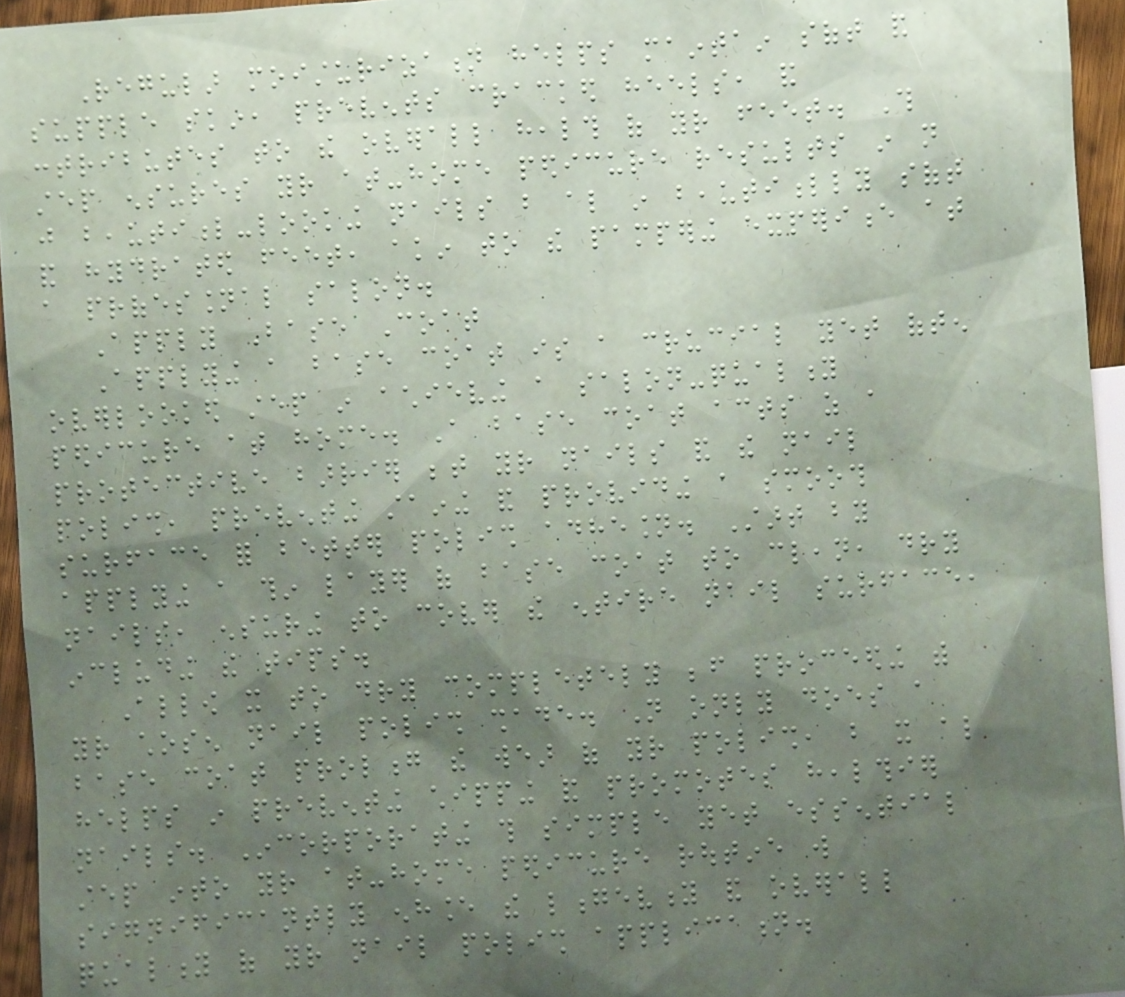Regular moisturization helps maintain soft and
supple skin, prevents cracked heels, and
contributes to the overall health of your feet. This
step ensures your at-home pedicure results in not
just beautiful-looking nails but also in beautifully soft
and hydrated feet, akin to the pampering experience at
a professional salon.
Apply Base Coat
Applying a base coat is a crucial yet often
overlooked step in achieving a salon-quality
pedicure at home. A base coat acts as a
protective barrier between your nails and the nail
polish, preventing staining and providing a smooth
surface for better polish adhesion. Start by
applying a thin layer of base coat to clean, dry
nails, ensuring to cover the entire nail surface,
including the tips.
Allow it to dry completely before proceeding with
your chosen nail polish shade. Not only does a
base coat prolong the wear of your polish, but it also
helps in preventing chipping and promotes healthier
nails. Incorporating this simple yet essential
step into your at-home pedicure routine will
significantly enhance the longevity and overall
quality of your nail polish application.
